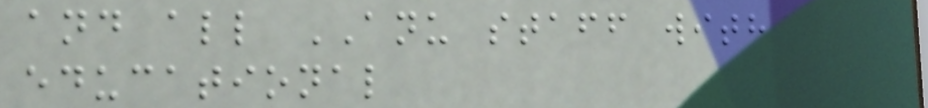and all ANU staff with
educational
